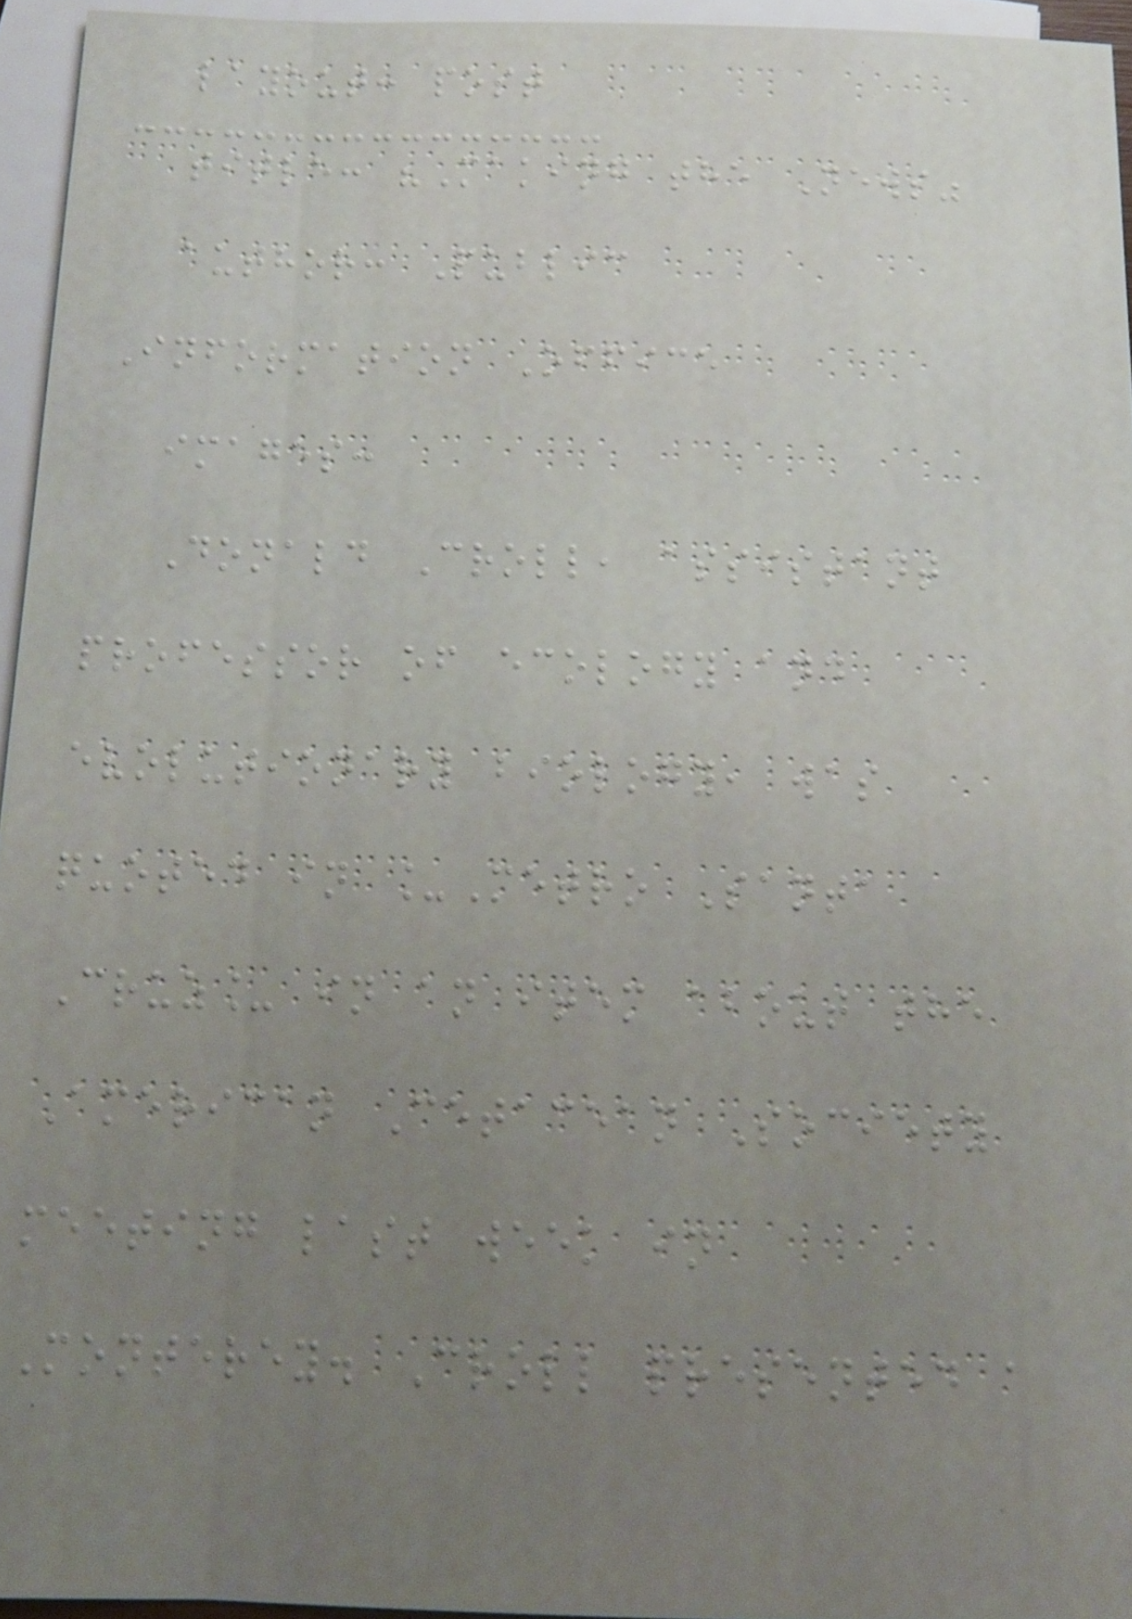layout: post
title: "Making the News"
author: Public
Information Office
images:
Donald Croll, assistant
professor of ecology and
evolutionary biology, was
quoted in _Metro Santa
Cruz_ in an item about the
American Cetacean Society
meeting last week in
Monterey. Croll presented a
